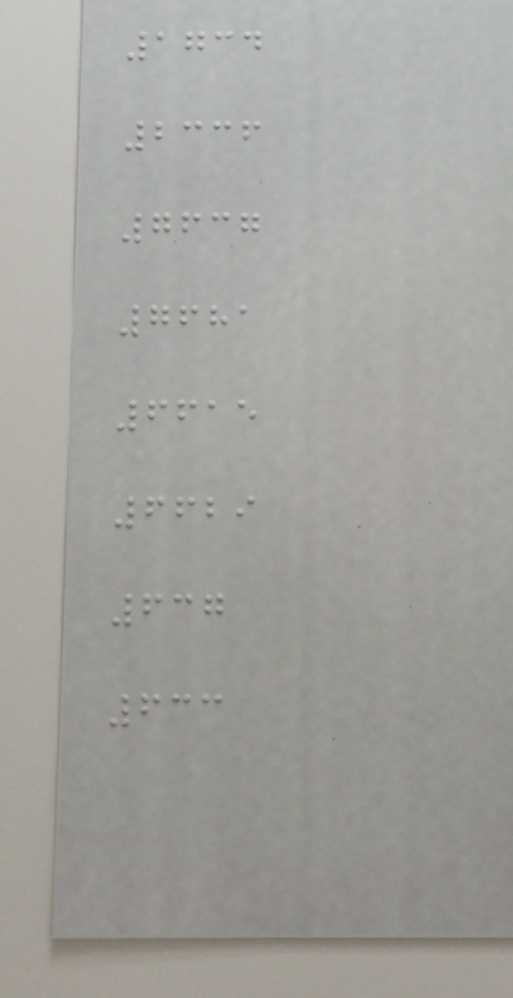1734
2336
7637
7681
6615
6629
637
633
